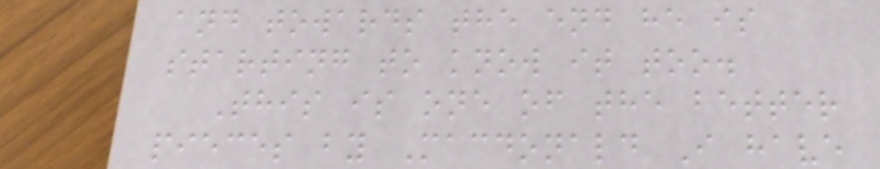and towards the end he is
starting to know it too.
This is one of the better
pieces by Macdonald I have
